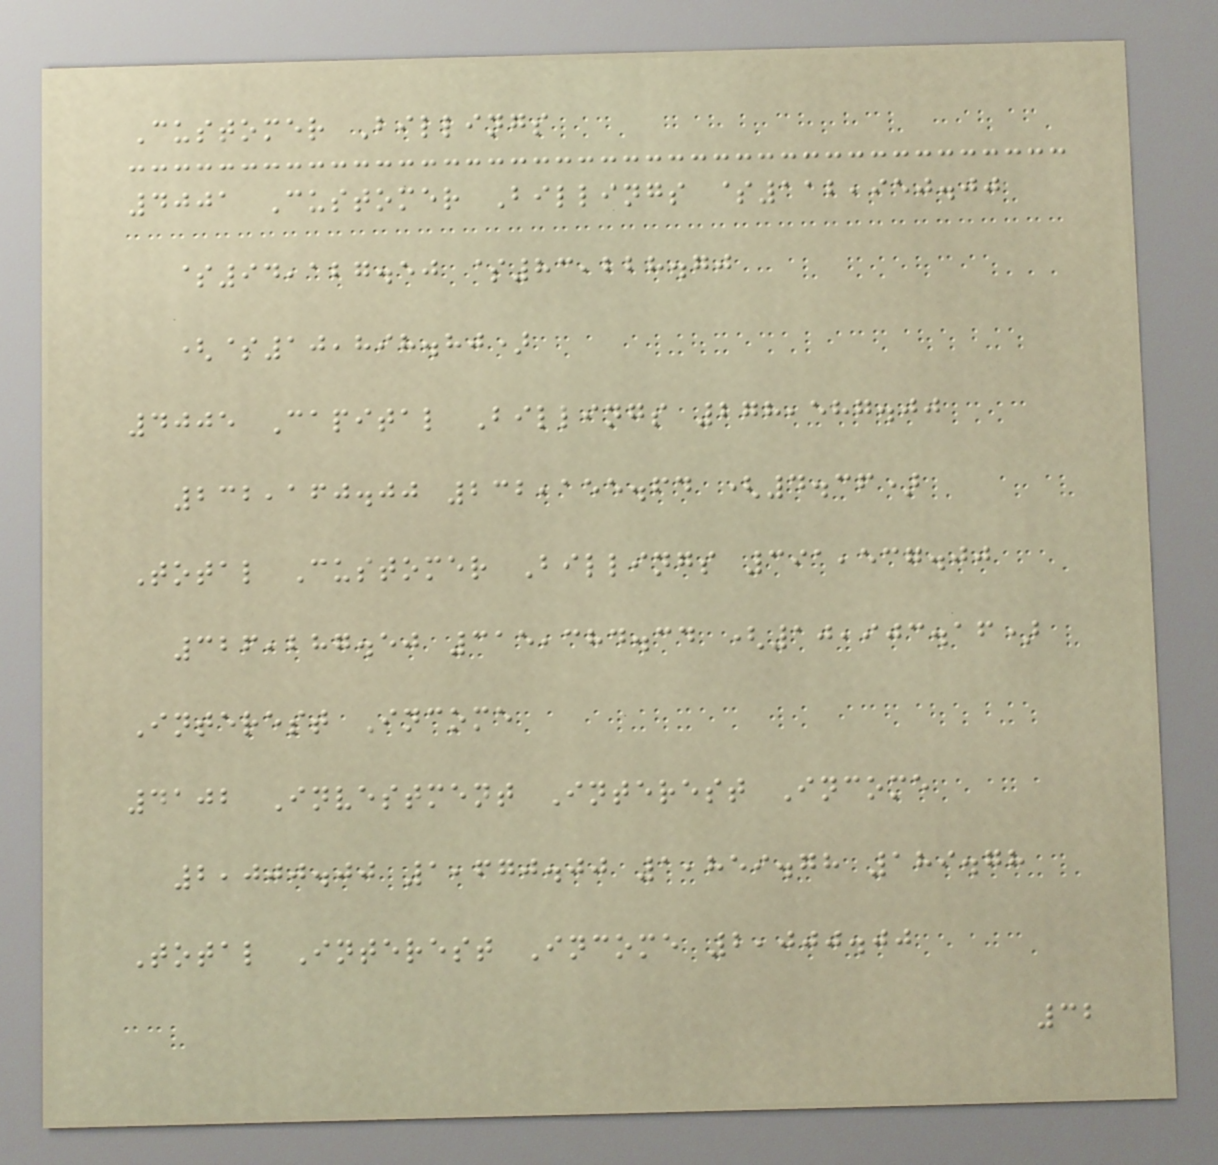Customer Billings
4001 Customer Billings $112,950.00
$94,127.50 $83,228.70
($10,898.80)
4005 Capital Billings 278,587.00
232,160.00 232,155.64 (4.36)
Total Customer Billings 391,537.00
326,287.50 315,384.34 (10,903.16)
Interest Income
4102 Investment Interest Income
2,000.00 1,670.00 1,859.78 189.78
Total Interest Income 2,000.00
32
